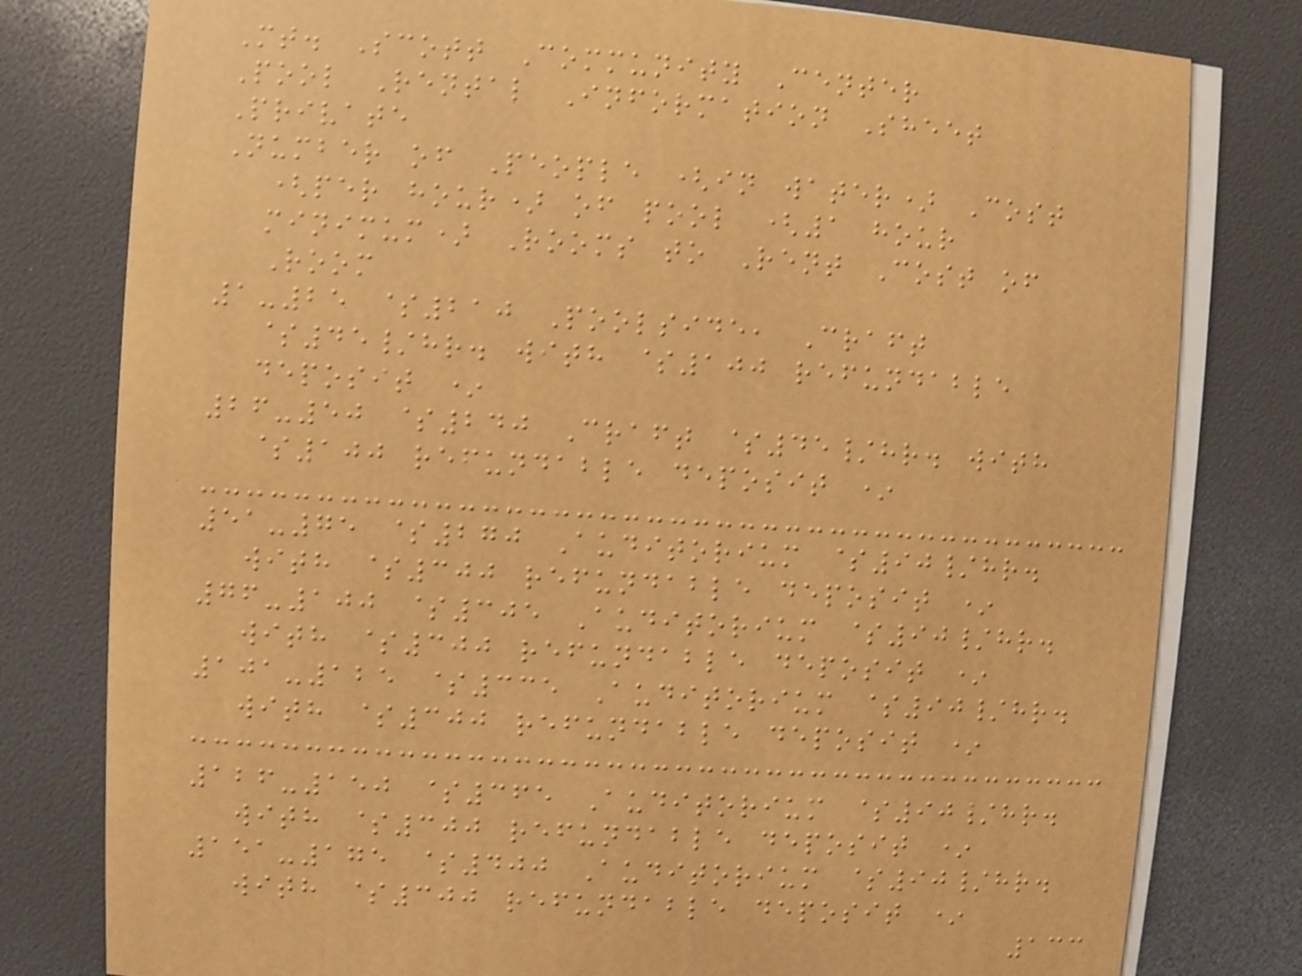Mt. Scott Community Center
Pool Rental Information Sheet
Private
Number of People (in water) Cost
(per hour) of pool (1 hour
minimum) Rooms to Rent Cost of
Room
1-25 $210 Poolside, Craft
$45/hr. with $100 refundable
deposit *
26-50 $240 Craft $45/hr. with
$100 refundable deposit *
51-75 $270 Auditorium $90/hr.
with $300 refundable deposit *
76-100 $305 Auditorium $90/hr.
with $300 refundable deposit *
101-125 $335 Auditorium $90/hr.
with $300 refundable deposit *
126-150 $365 Auditorium $90/hr.
with $300 refundable deposit *
151-175 $400 Auditorium $90/hr.
with $300 refundable deposit *
133
